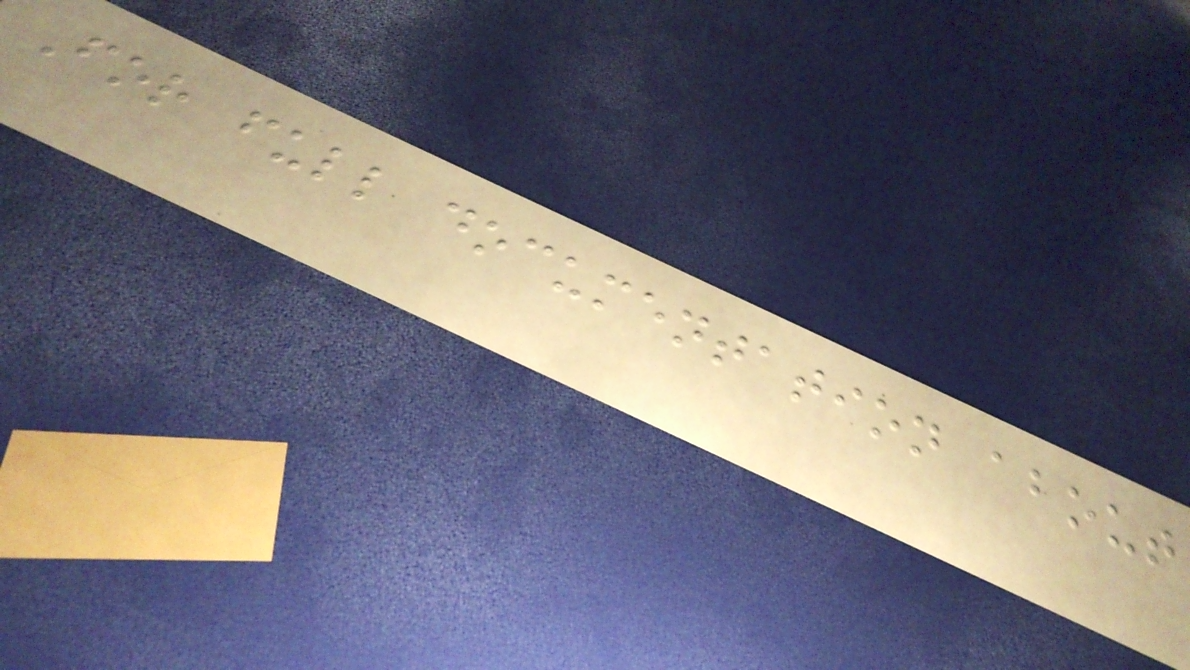For full documentation about
